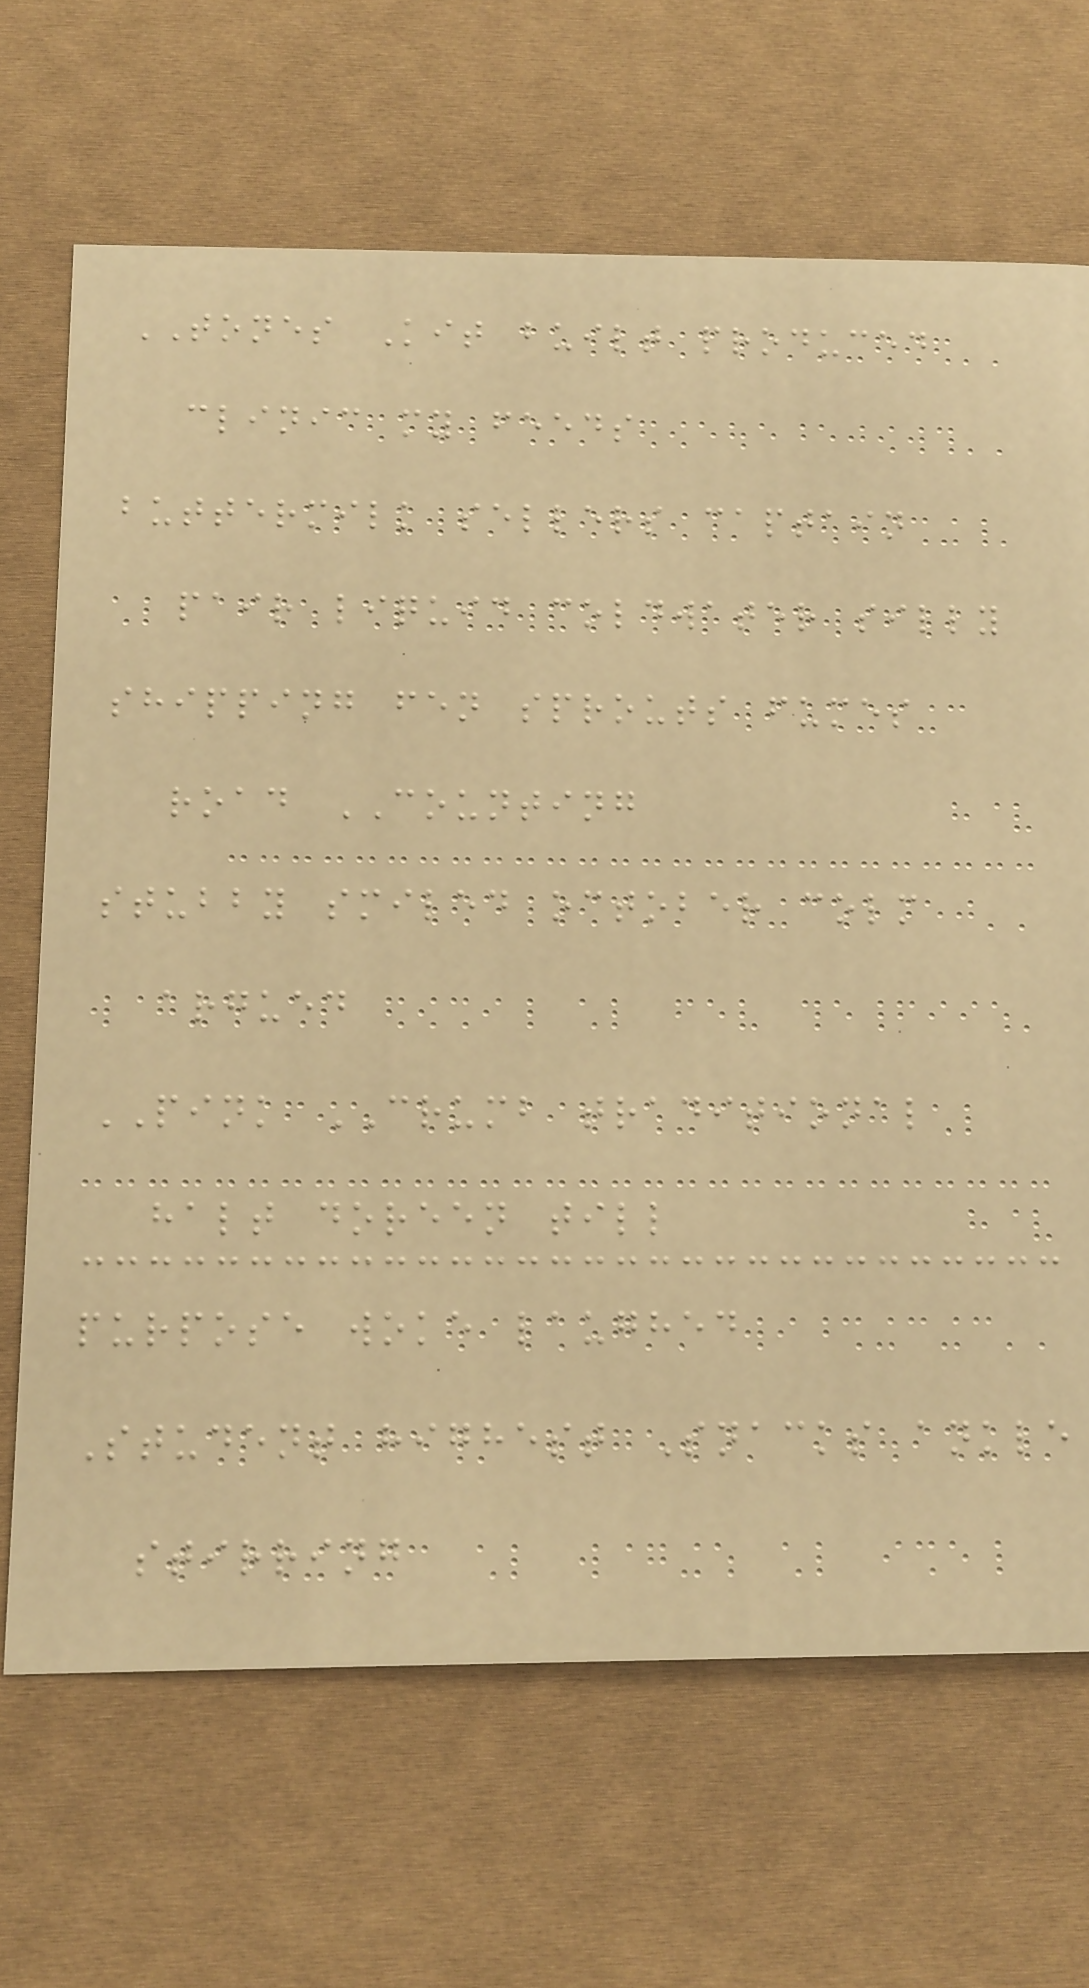TONES Kit built produced
clinic my feeds
buttermilk sellers captain
pair liquid coldwater silly
shipping fen sprouts fumes
road COUNTING
stubby smiled october colm
argued
PINK CRUMB traditional
halt doreen till
purpose woke laughed
Student highest Snacks ankle
stirring
